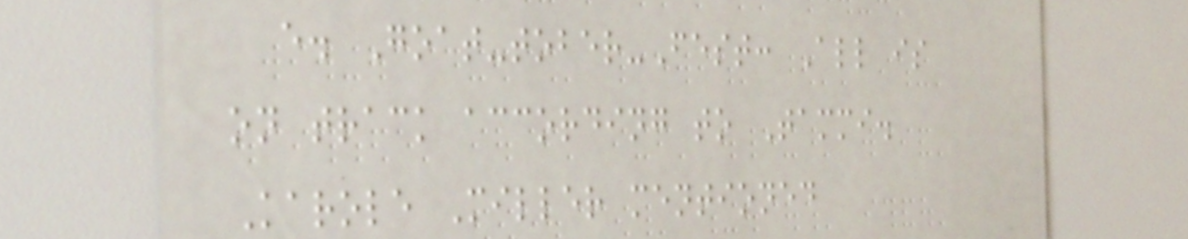e. Goat-tober-Fest: All is
on track according to Tammi.
Karole Miller mentioned
